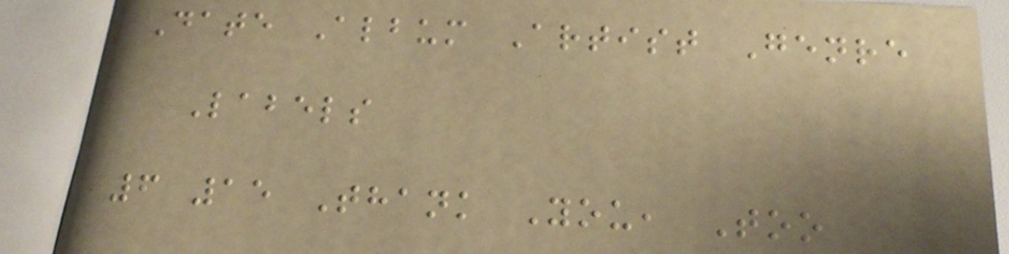Date Album Artist Genre
Labels
6 15 Thank You, Too
